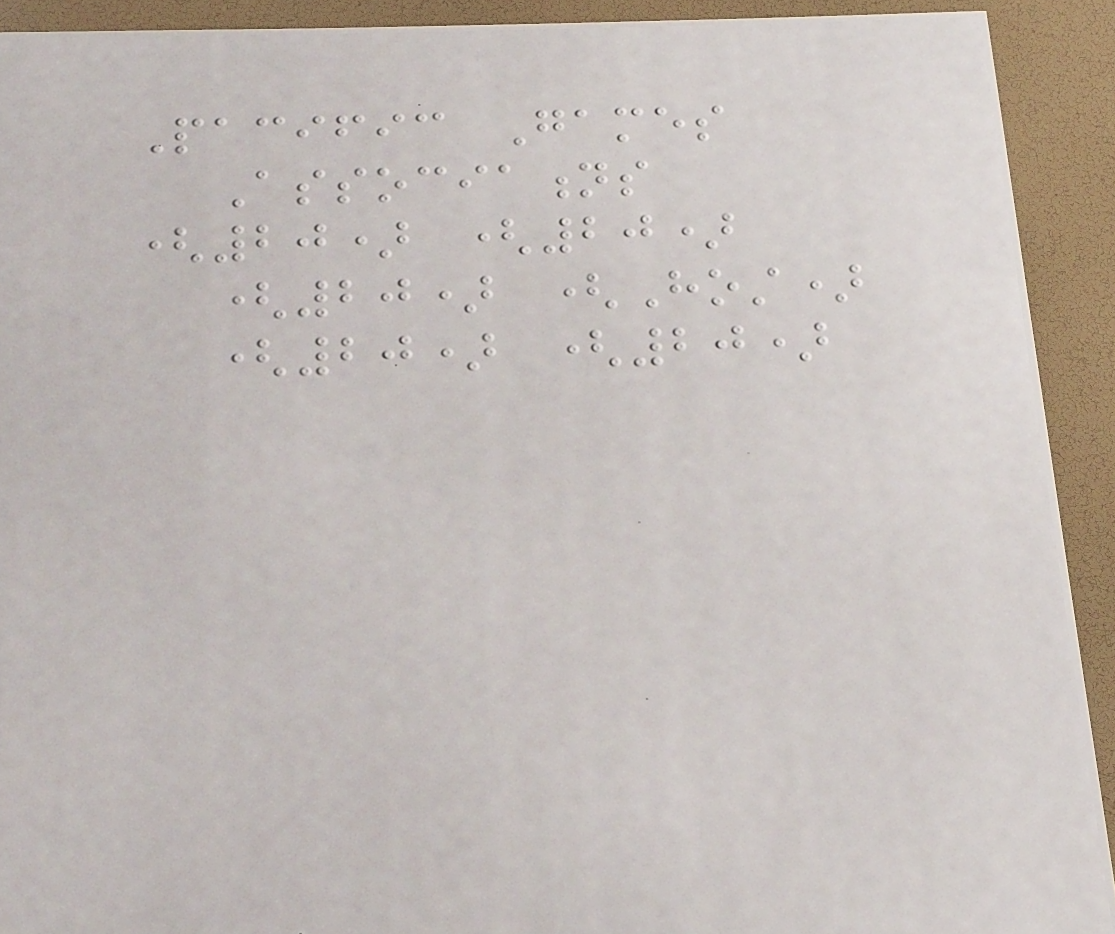Pacific Games
Associations
(20) (20)
(20) (Host)
(20) (20)
